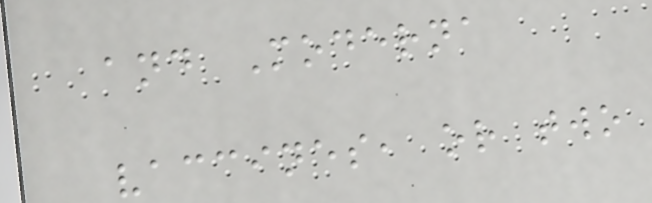and Moderna
vaccines, or two
